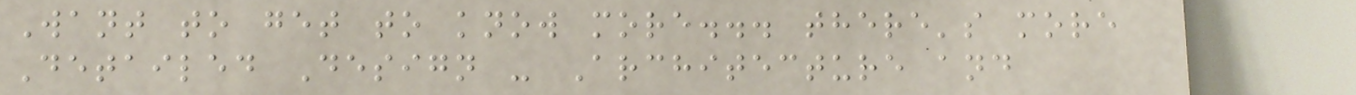Want to get to know more... there's more
Detailed Design - Architecture and
